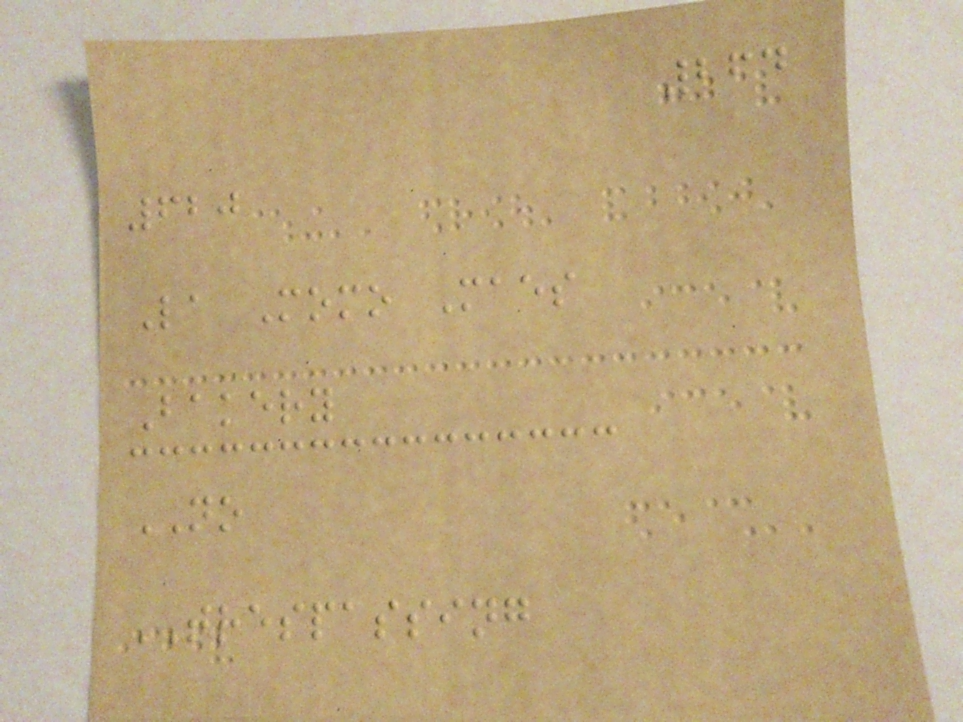264
620
La Momo Maes
Bakery
NO
TRESPASSING
